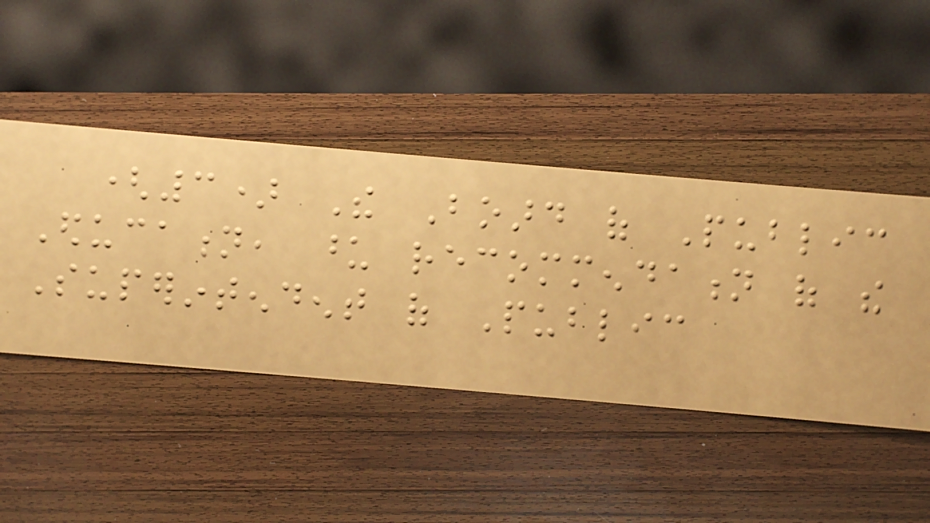(3) The Board of Public
Education, upon recommendation of the
Superintendent of Public
